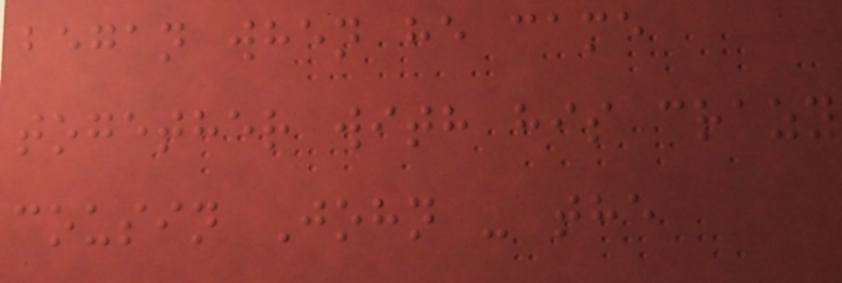began when he came
together with his crazy
cousin John - the
